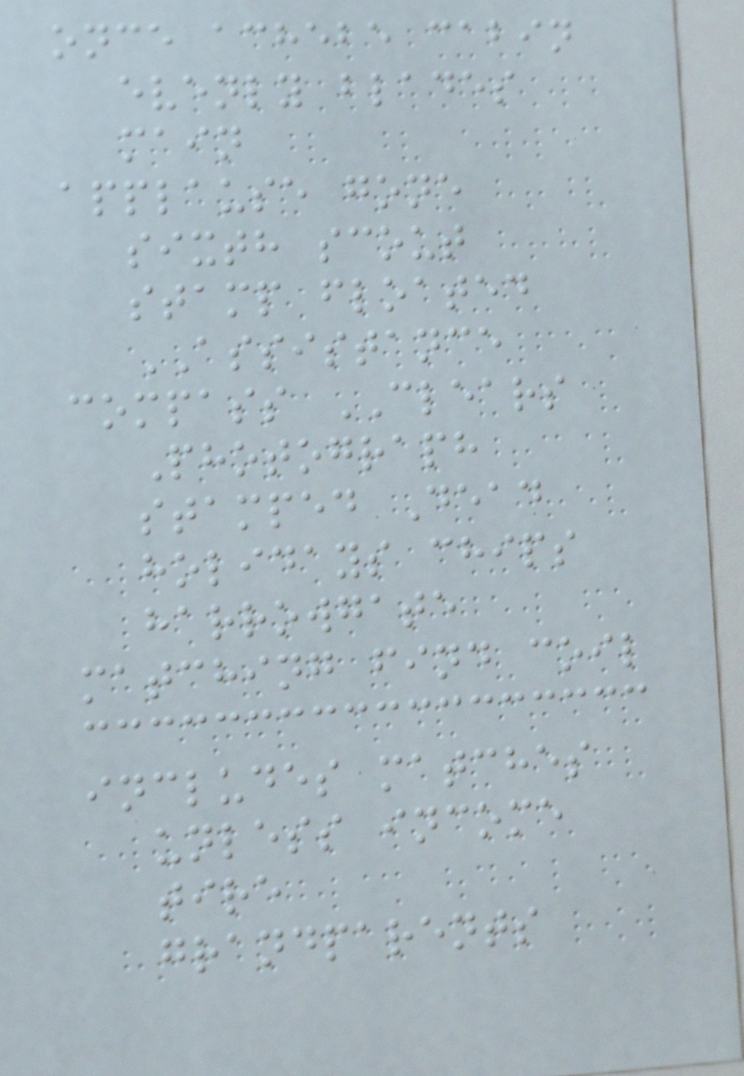once achebe cabin
evenly blades
main
applause gone
sixth scout
stamp floated
ASSISTANCE
compass CLEARS
Photograph
stamped Dead
holidays chips
harrowgate
matching find coil
includes matches
unless income
tire
grandparents
